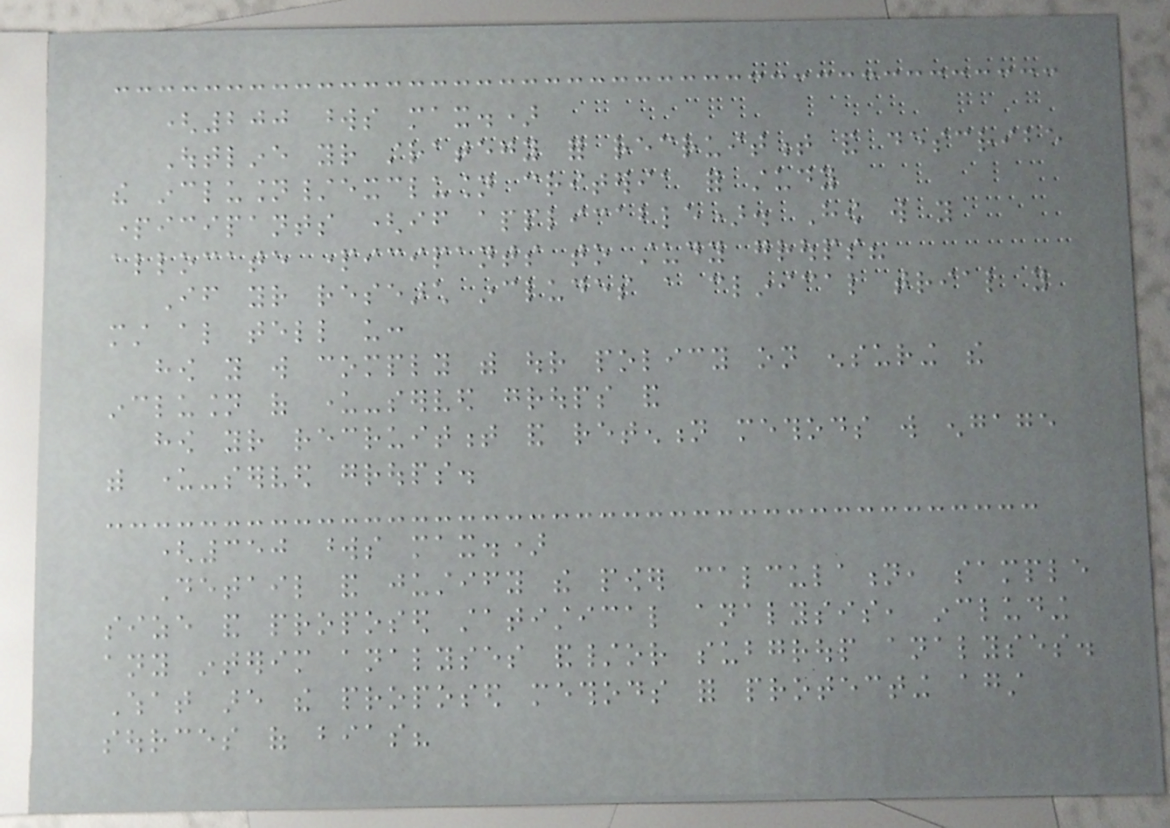(200 words max.)
Outline your strategy for recruitment and describe
the inclusion/exclusion criteria for study
participants (if applicable). How will you
allocate participants to study groups?
If your research includes a clinical trial you
must also tell us:
how you will comply with our policy on ensuring the
inclusion of under-served groups and
how your recruitment and retention methods will engage
with under-served groups.
(350 words max.)
Detail and justify the power calculation, sample
size and proposed statistical analysis, including
any interim analyses and/or subgroup analyses.
What are the proposed methods for protecting against
sources of bias?
